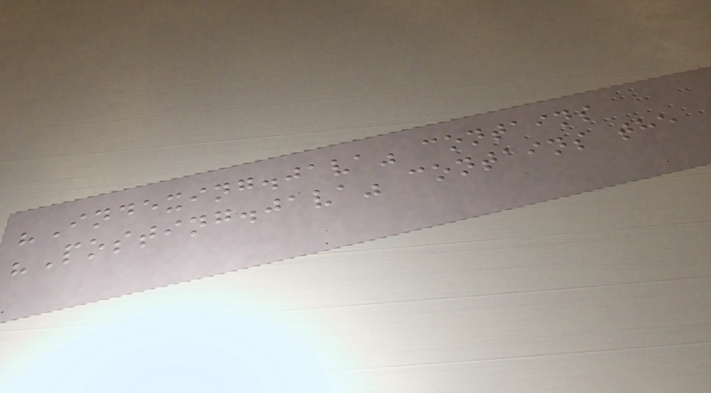"Indexing.java" contains
"Posting.java" contains the
